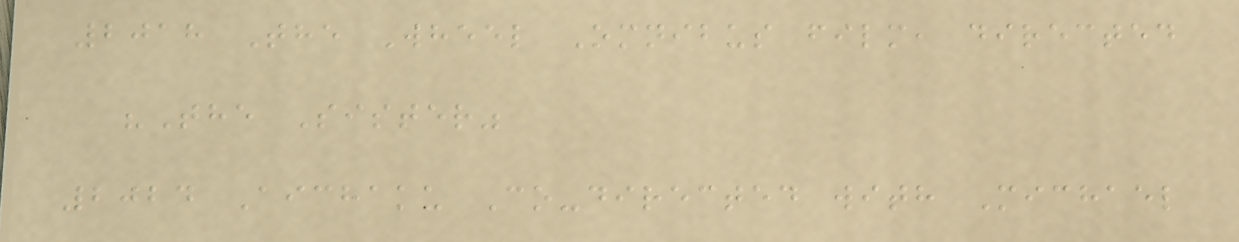2018 The Wheel Omnibus film, directed
"The Sister"
2024 Aichaku Co-directed with Michael
